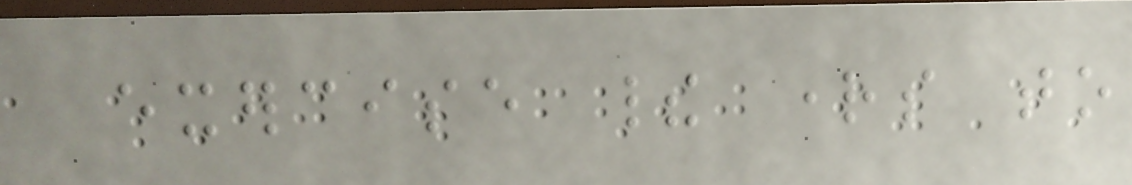exercise their rights to
